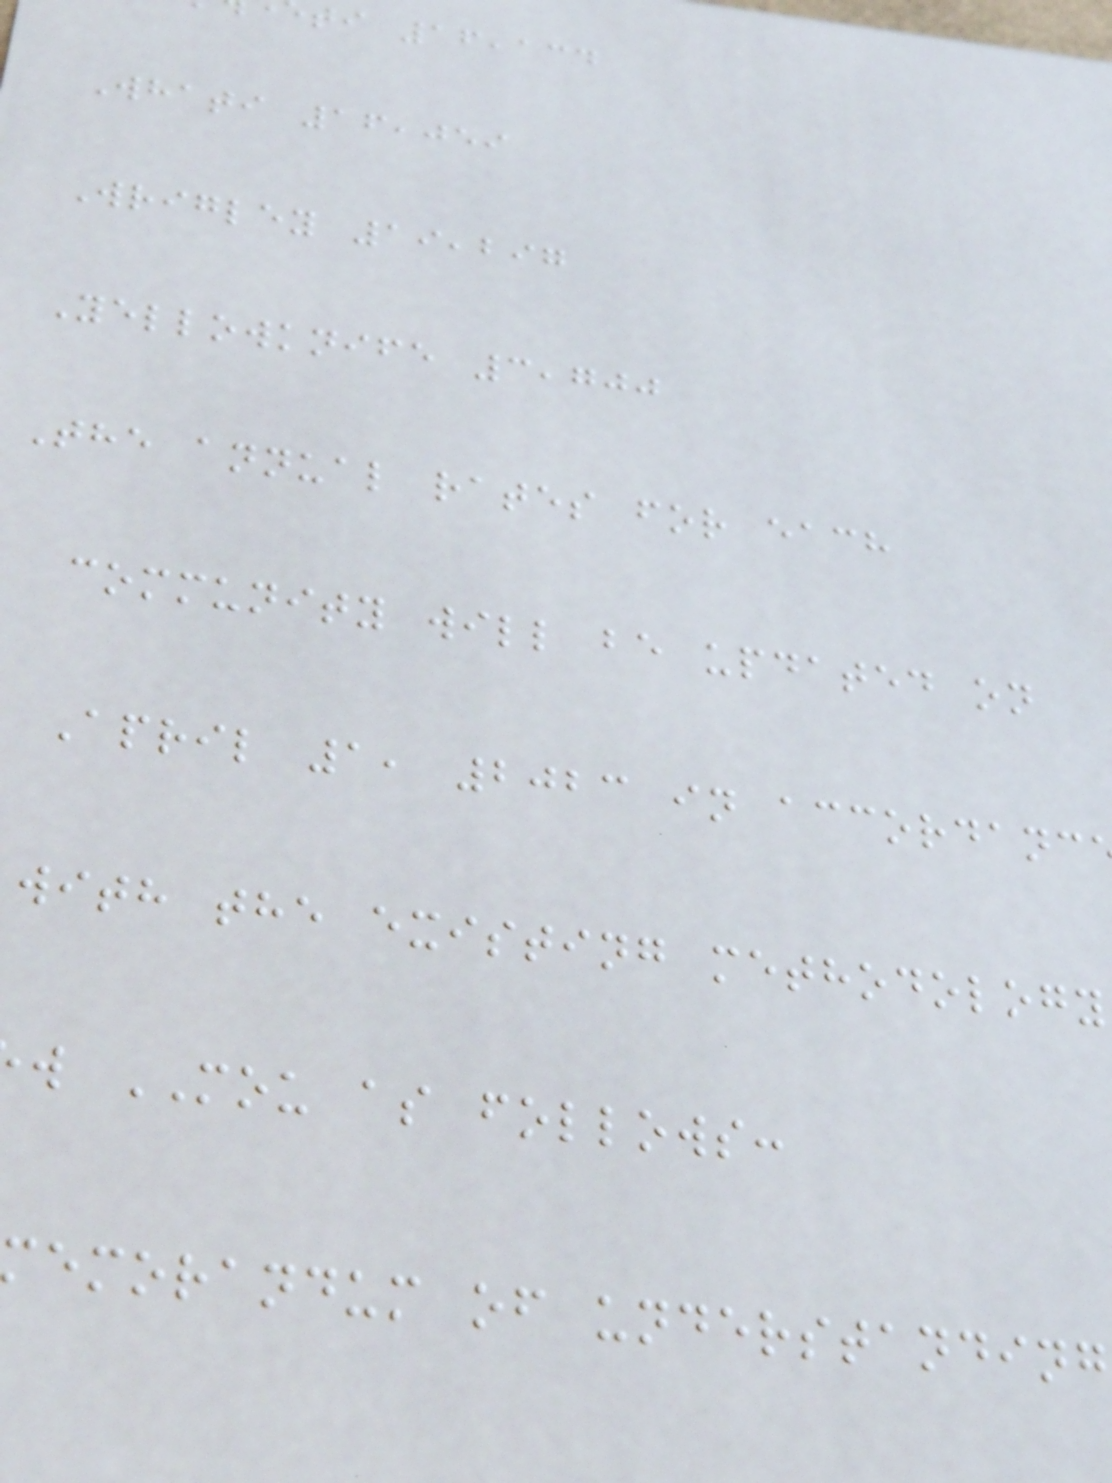ti 16,134
Whati 16,059
Wrigley 19,297
Yellowknife 3,700
The annual rates for each
community will be updated on
April 1, 2023 in accordanc
with the existing methodology
w MOU as follows:
emorandum of
